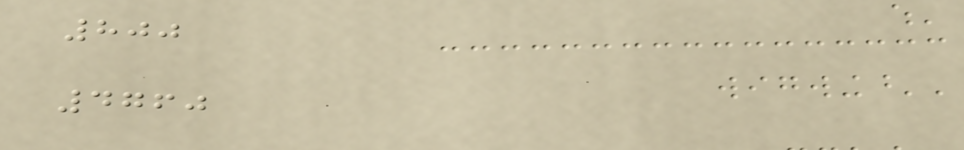800
4760
